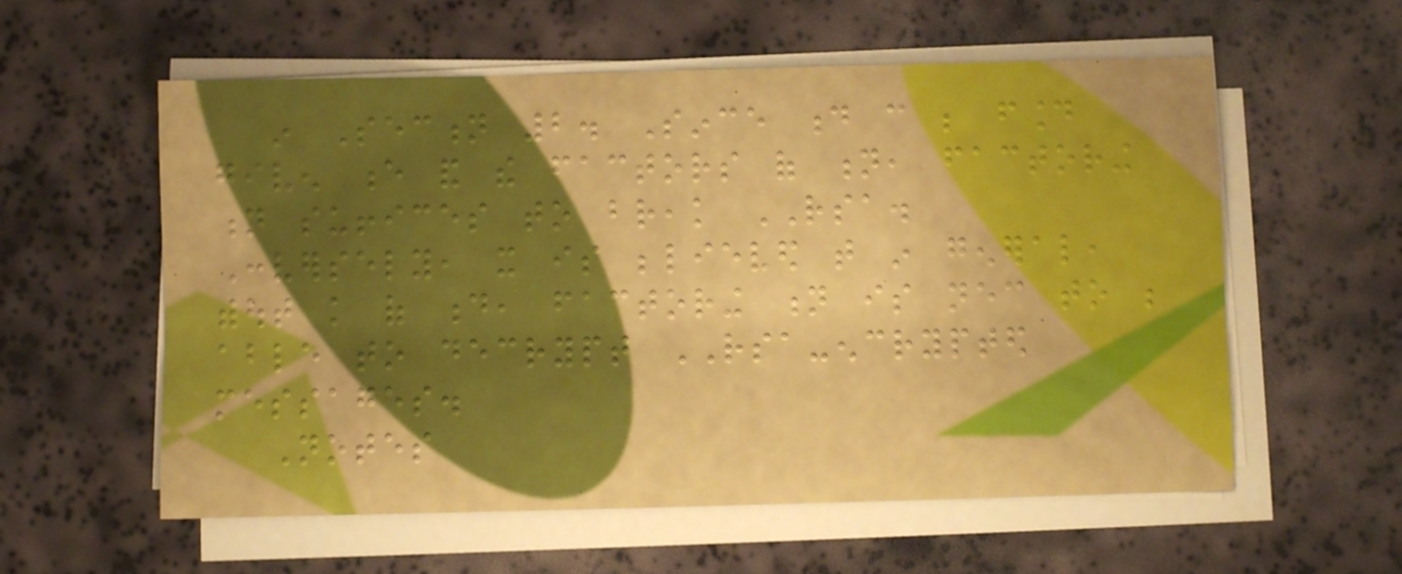in Section 2. Since d can be found
given e and the factors of n, factoring
n suffices to break RSA.
Conversely, it is believed that in general,
without knowledge of d, factoring n is necessary to be
able to decrypt RSA-encrypted
messages.
Notes
